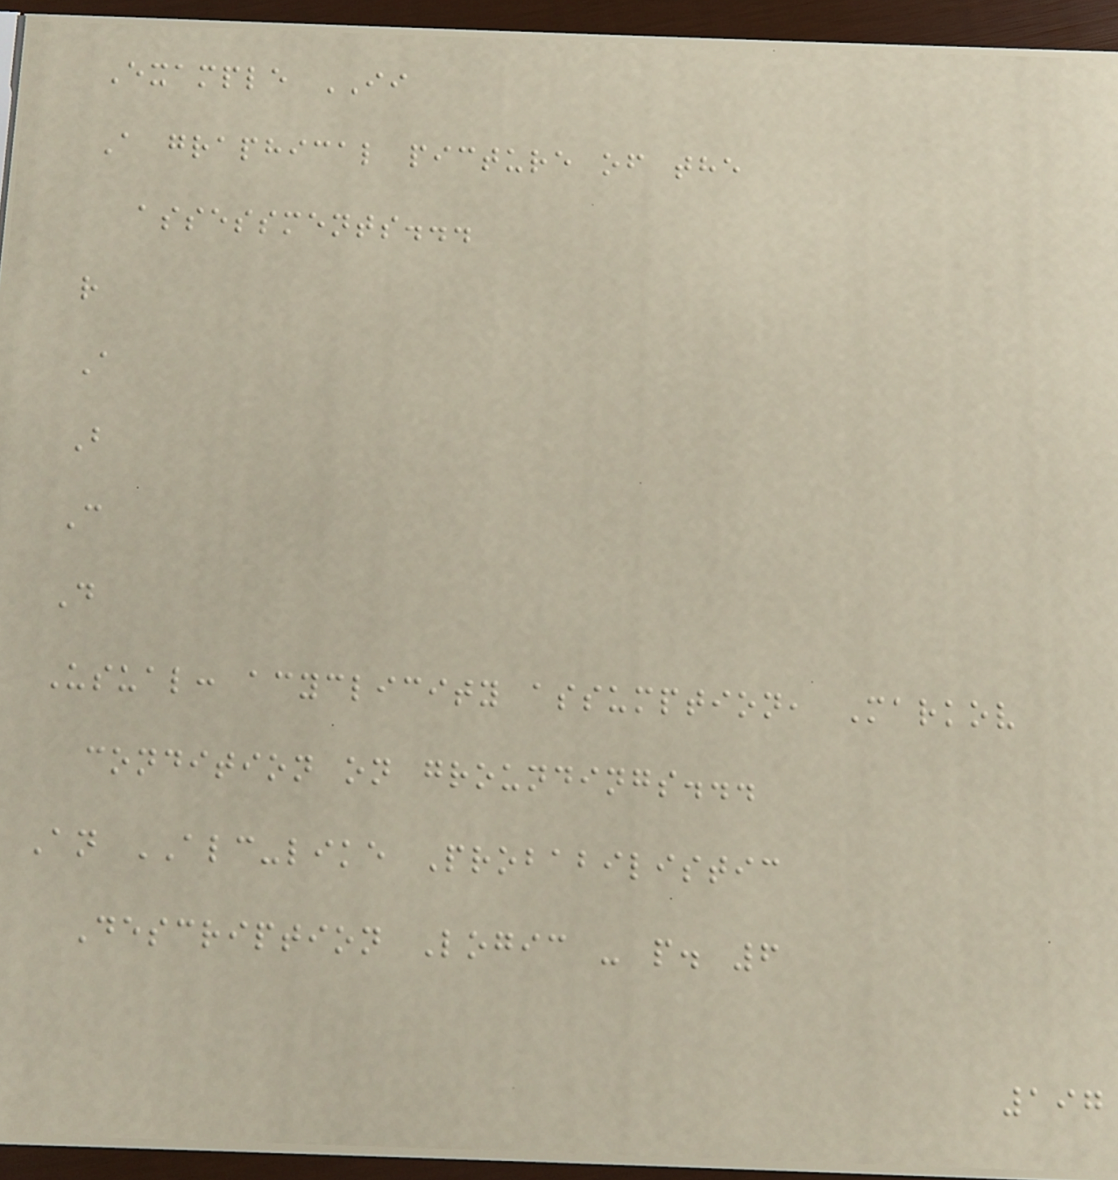Example II
A graphical picture of the
assessments...
r
A
B
C
D
Usual: acyclicity assumption, Markov
condition on groundings...
An ALC-like Probabilistic
Description Logic - p. 6
197
